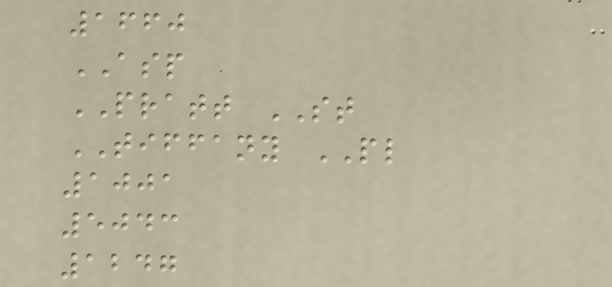1660
ASP
PRATT ST
TIFFANY PL
1001
5043
1247
